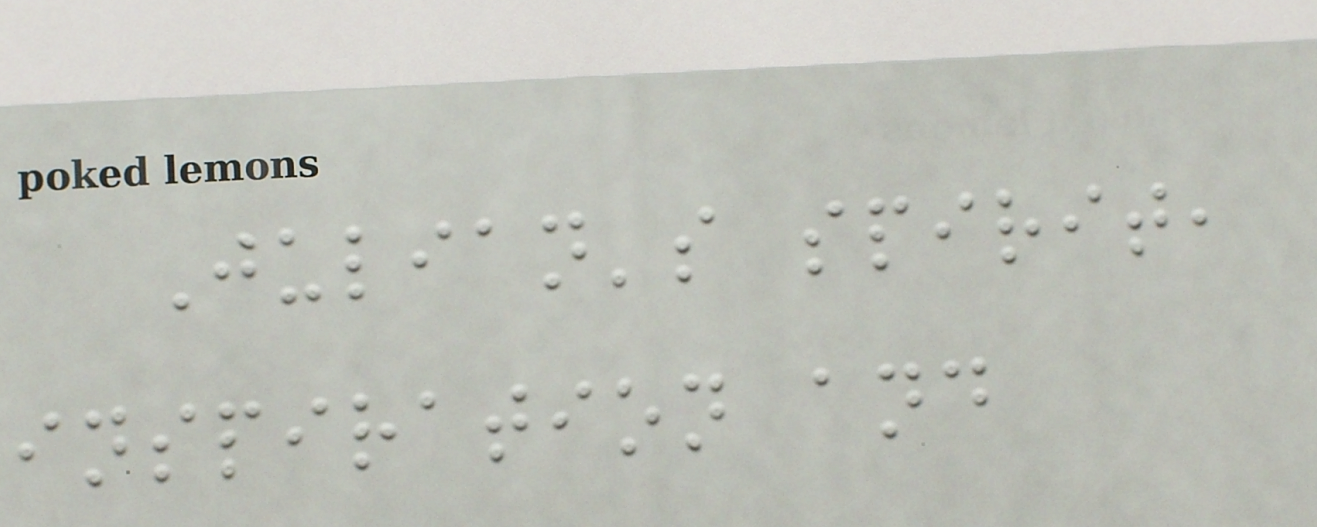Julian's spirit,
inspiration and
